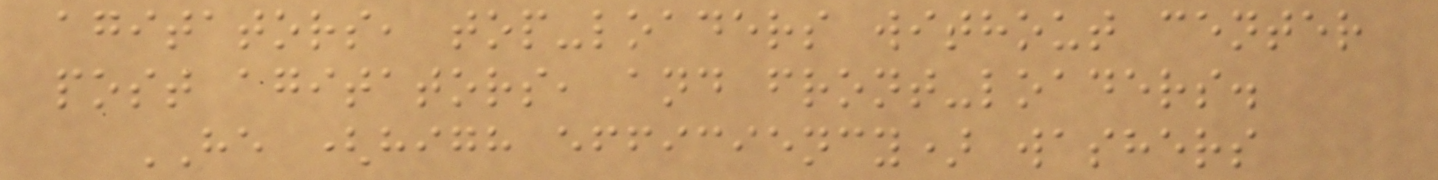agitators, top-loaders without center
post agitators, and front-loaders.
HE (high efficiency) washers
